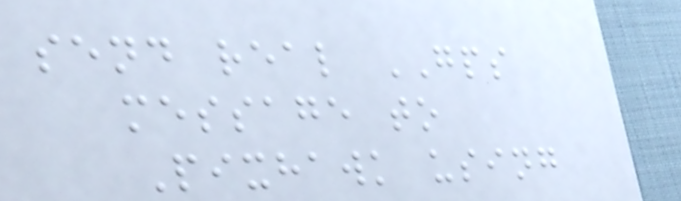send real GPS
message to
Pixhawk using
